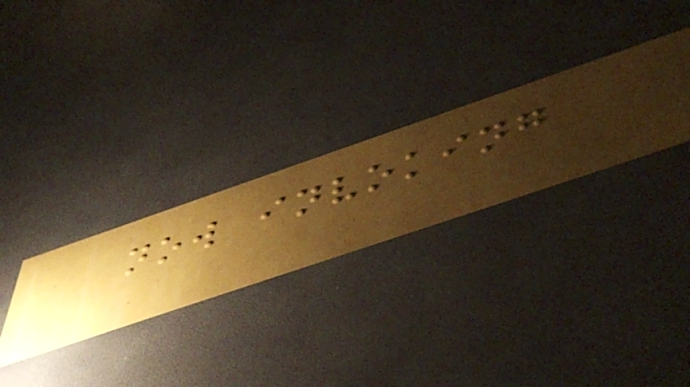now invoking
